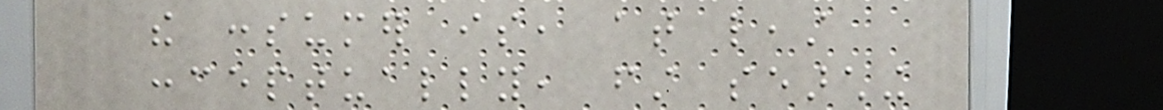the consumer is, at least
conceptually, first searching
